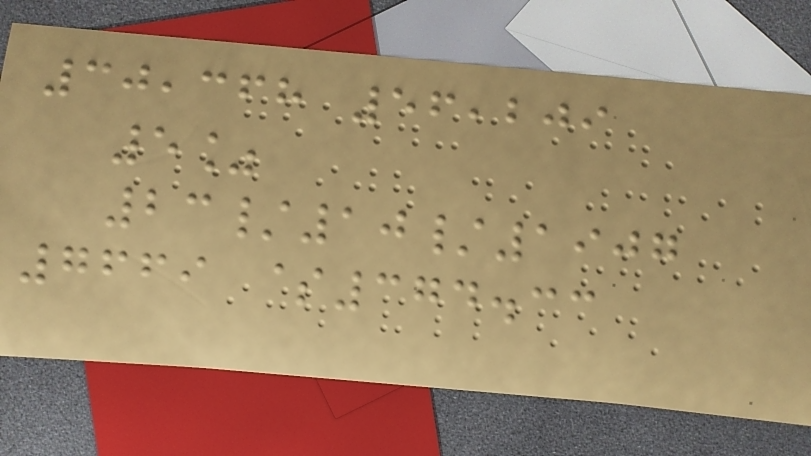30,368 56,209
5%
23/10/1907
7669 $374.33
